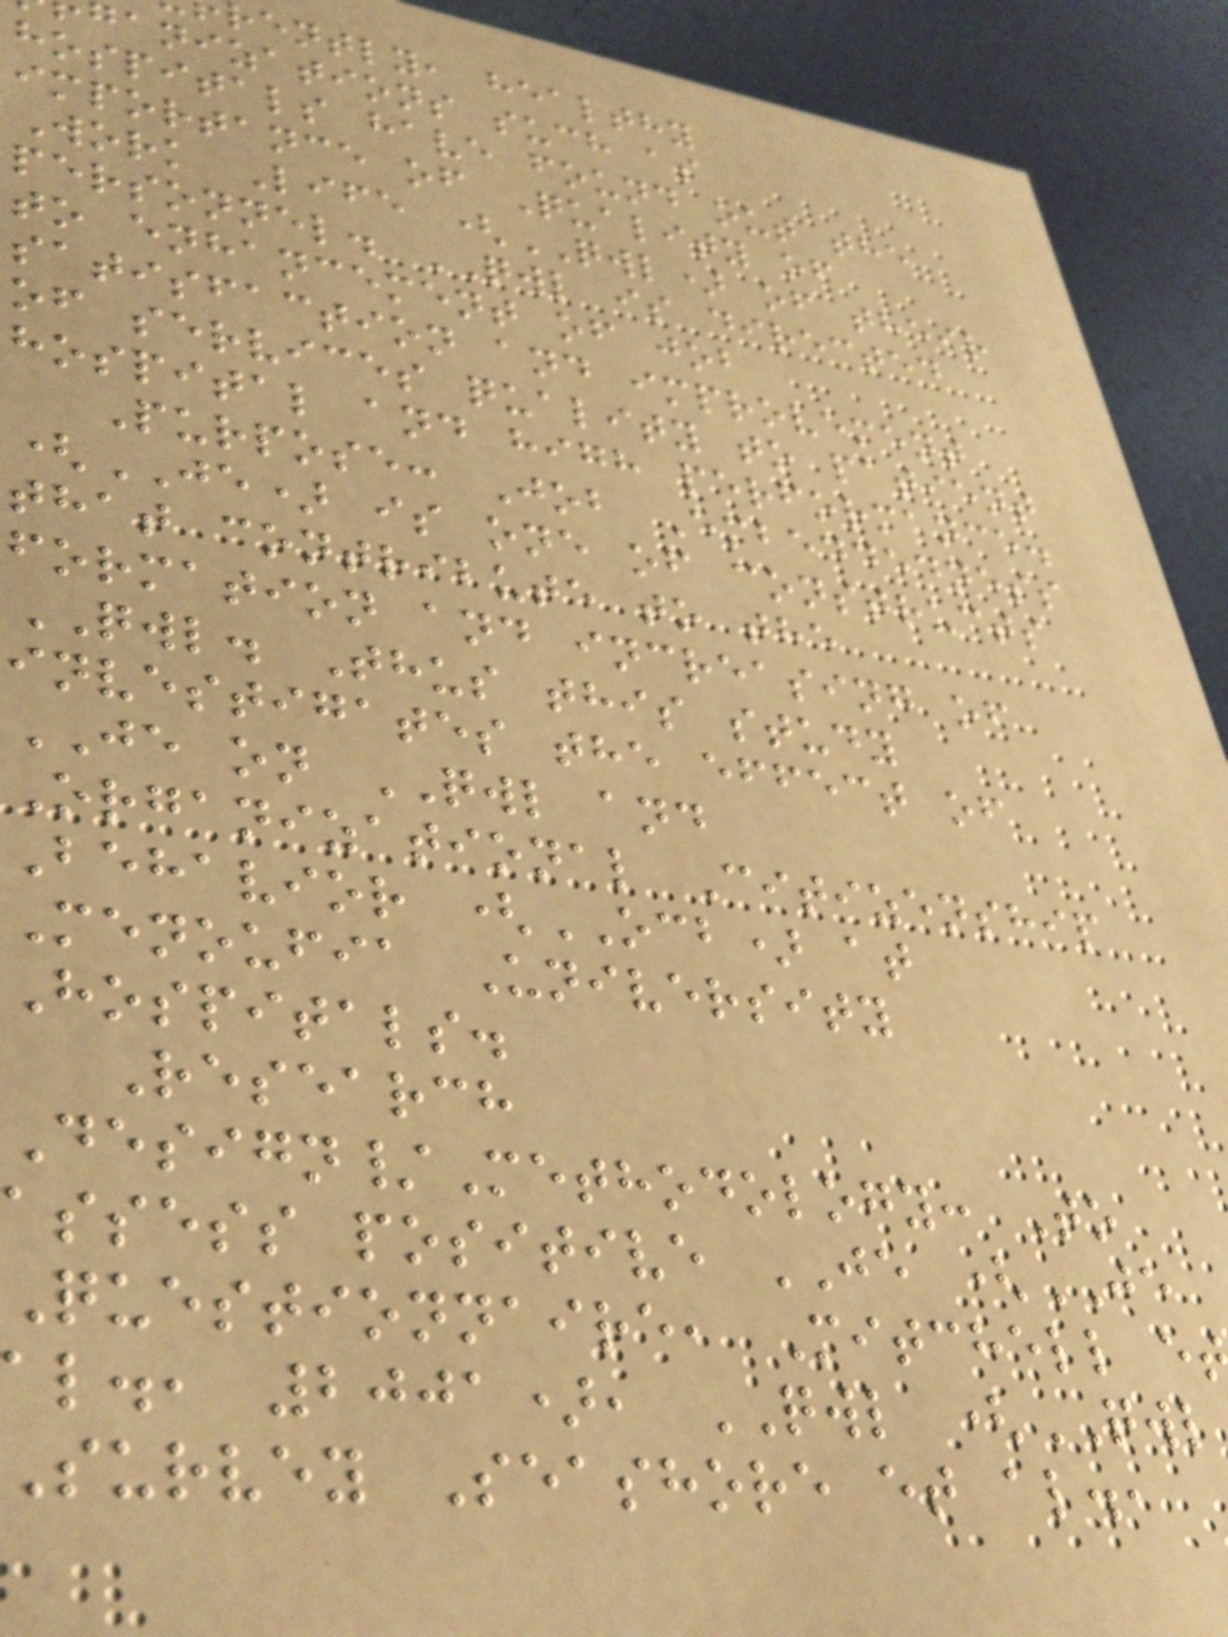rently, healthy
anizations such as
hospitals have found out the
importance of Quality of
Work Life (QWL) of their
personnel. QWL is directed
to enhancement of job
satisfaction and improvement
of services quality to patient
hospital and high performance.
Purpose: Job Embeddedness
(JE) is one of constructs
that contribute to the
formation and increasing of
QWL. Thus this study
investigates the effect of
JE on QWL and
Organizational Citizenship
Behavior (OCB) at
Menoufia University
Hospitals.
Research
Design/Methodology: To
assess positive JE (JE
Questionnaire, Mitchell e
al., 2001), QWL (QWL
Survey Seashore et al.,
